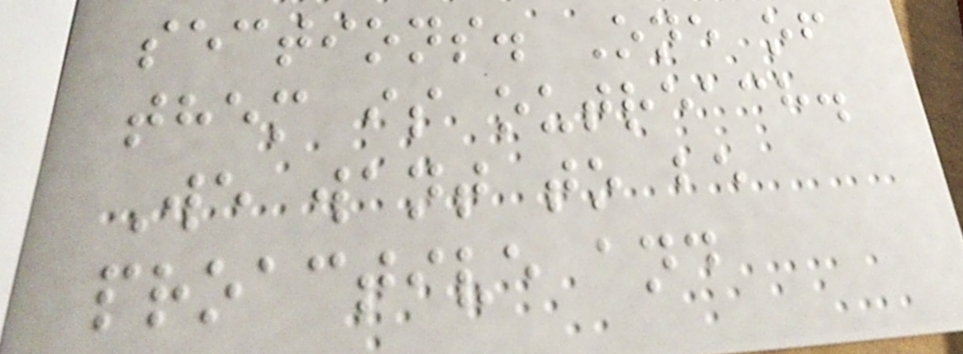sections. One of
them is outreach.
We want to be
proactive and
